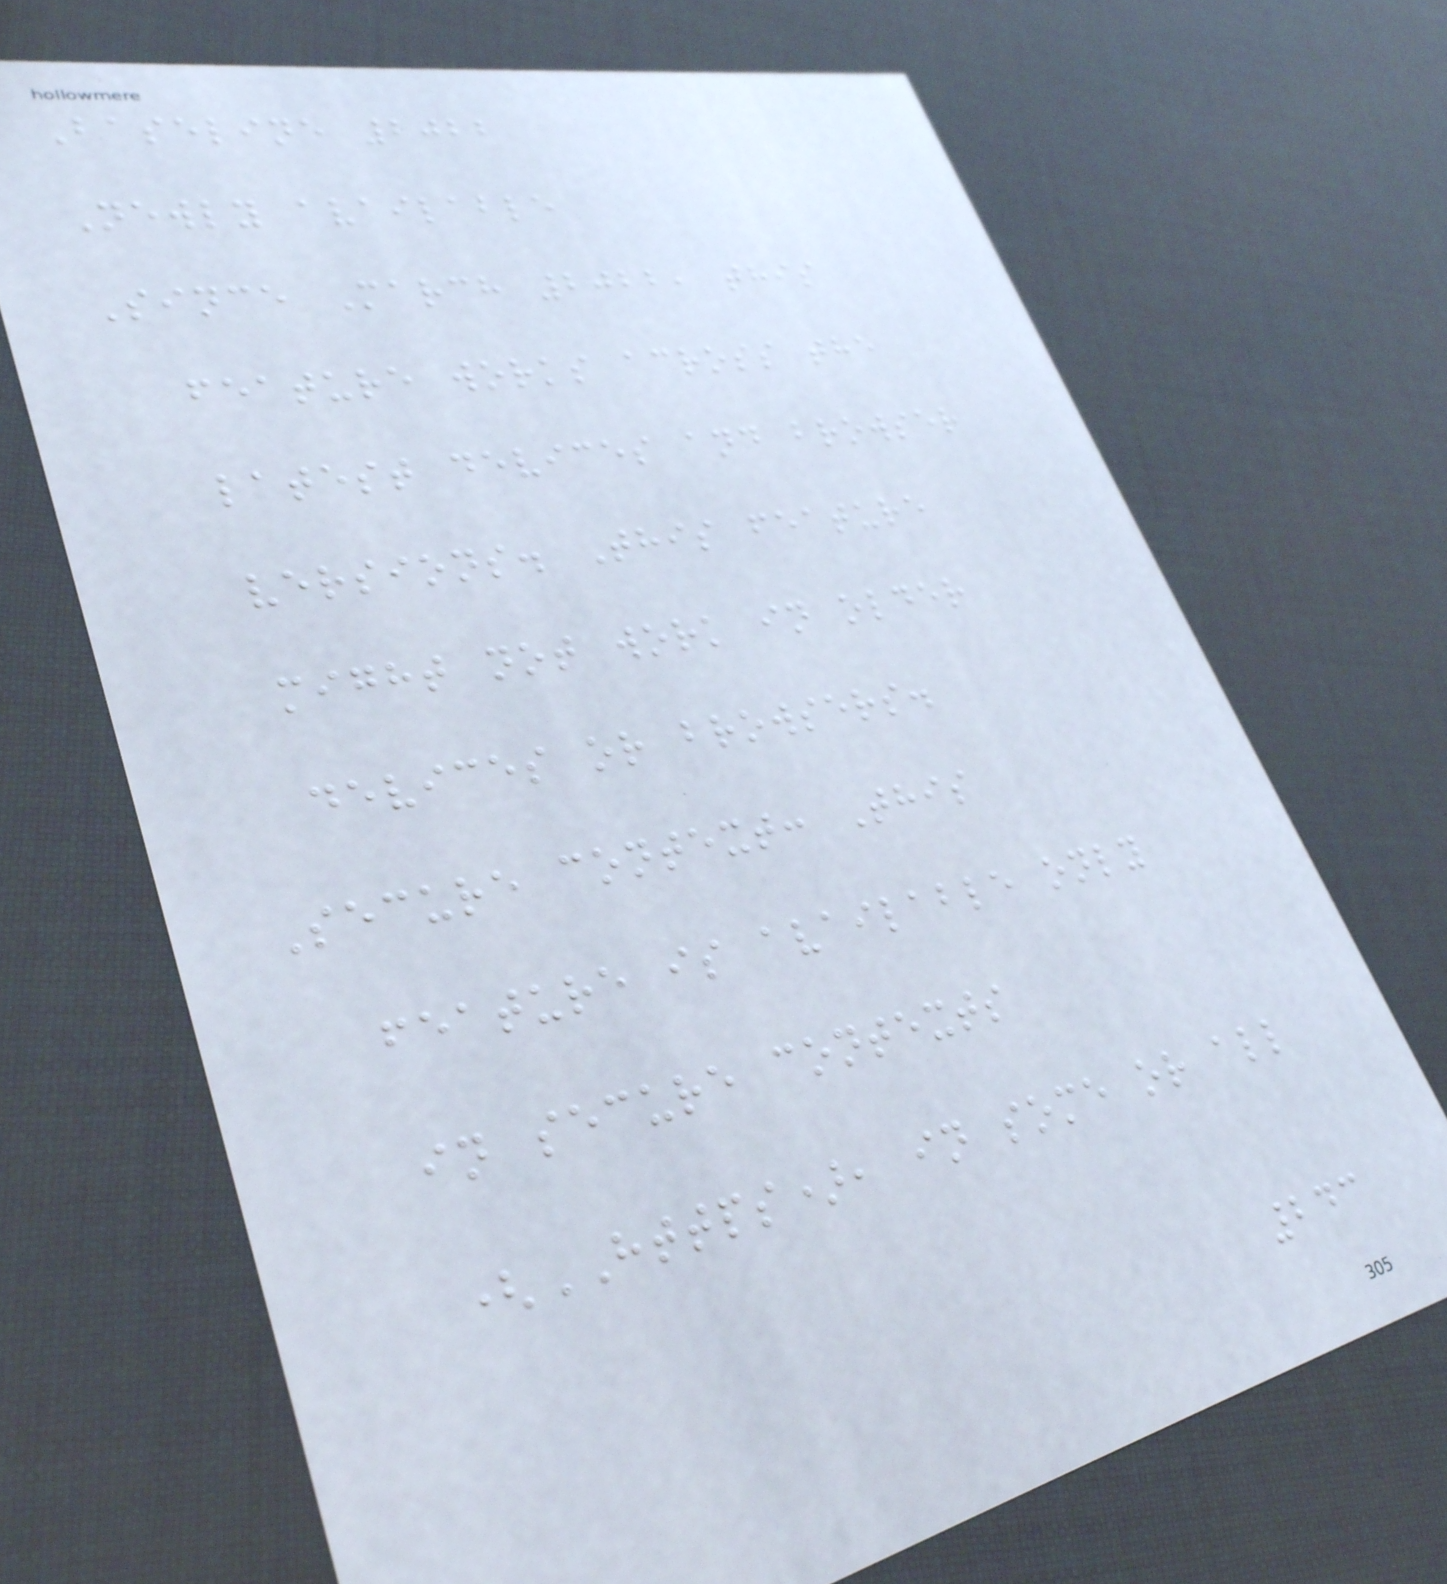Baseline 2022
Newly available
Since March 2022, this
feature works across the
latest devices and browser
versions. This feature
might not work in older
devices or browsers.
Secure context: This
feature is available only
in secure contexts
(HTTPS), in some or all
243
